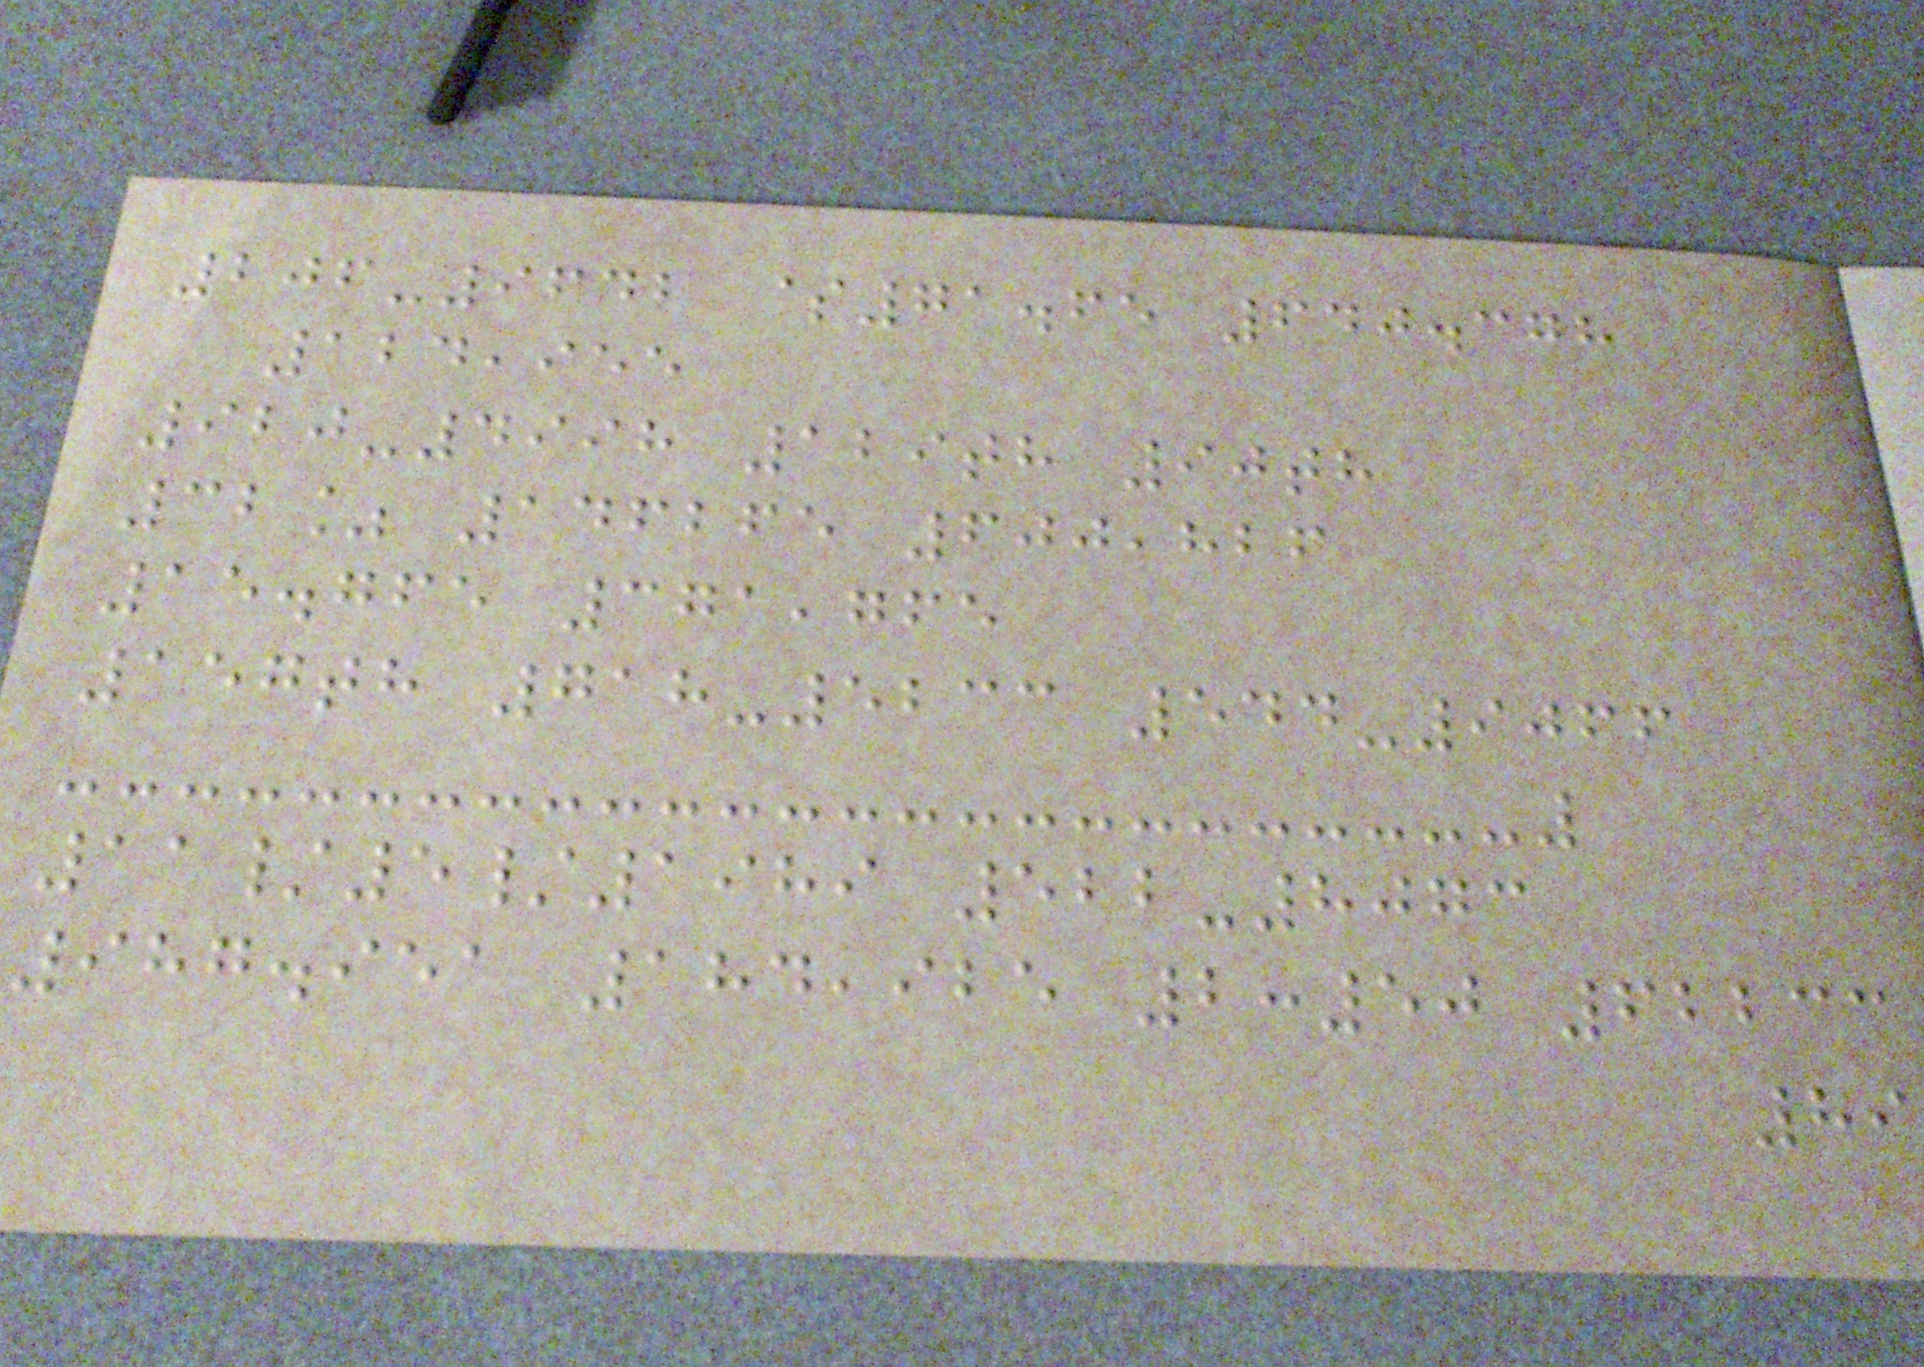206-9642 $71.65 640.378
124,955
920-4998 129th 90th
32% 146265 600,826
15.765 371,765
157th 718-5233 544-9066
11/5/1989 522-8073
987.951 184,925 2:50 62233
89
